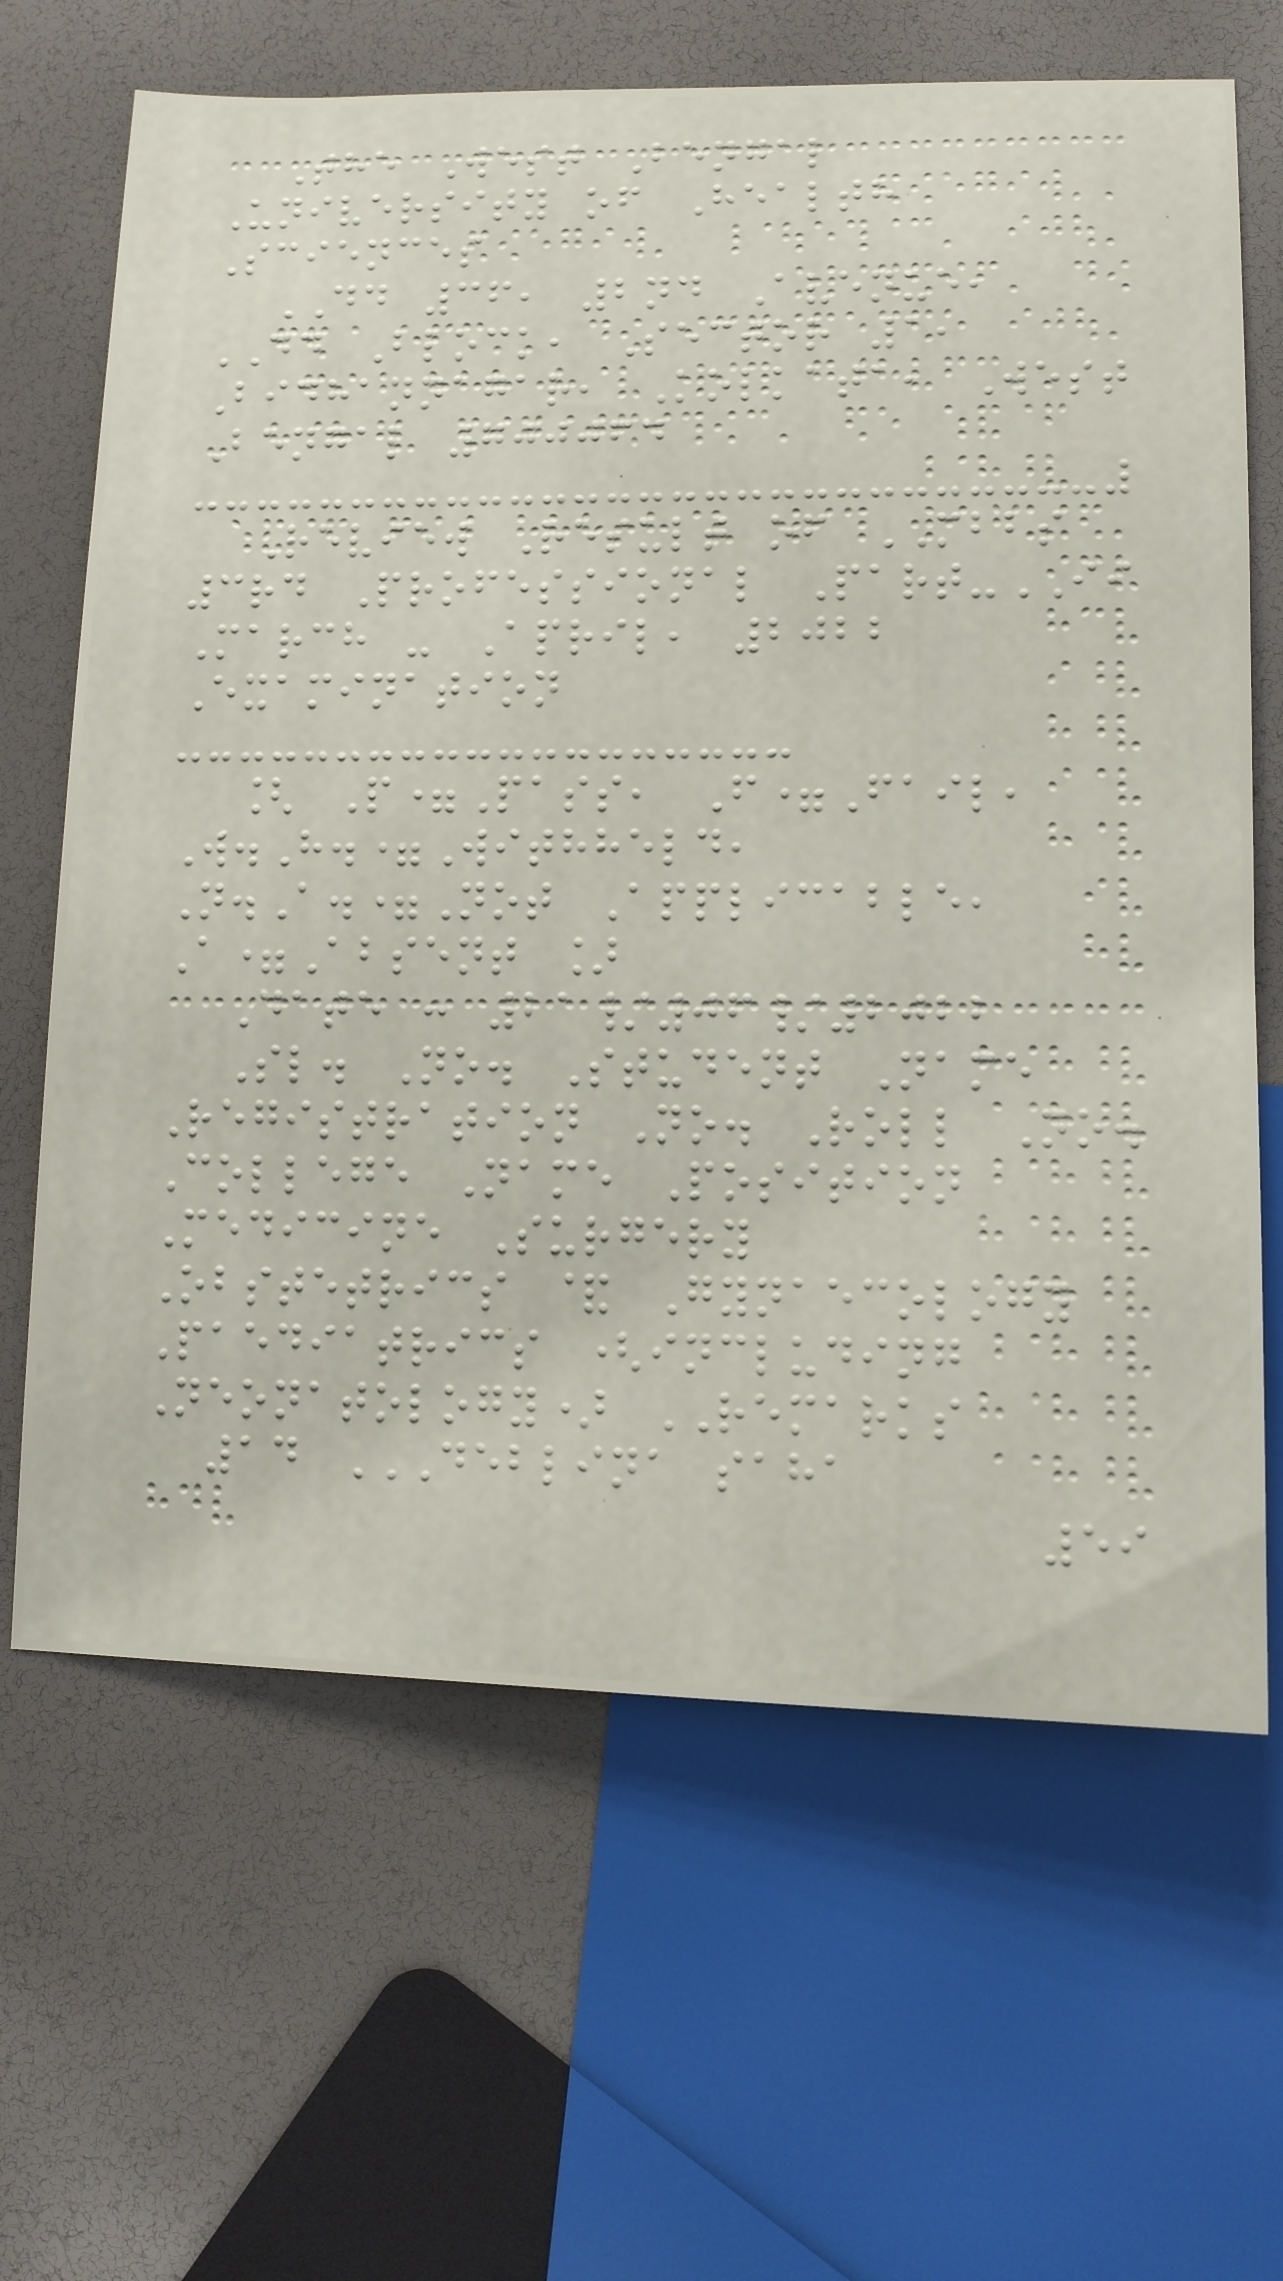The West Bengal
University of Health
Sciences
DD 36, 2nd Avenue,
DD Block, Sector 1,
Bidhannagar, Kolkata, West
Bengal 700064
Review Result of MBBS
3rd Professional Part-II
March - April, 2022
Examination
[ P=Pass, F=Fail,
W.H.=Withheld,
N.A.=Not Applicable,
A=Absent ]
Date : 21/06/2022
Sl. No. Student Name
Registration No. Roll No.
College Name Position
Medicine Surgery
Obstetrics & Gynaecology
Paediatrics (including
Neonatology) REMARKS
14 DEBLINA SAHA
59
